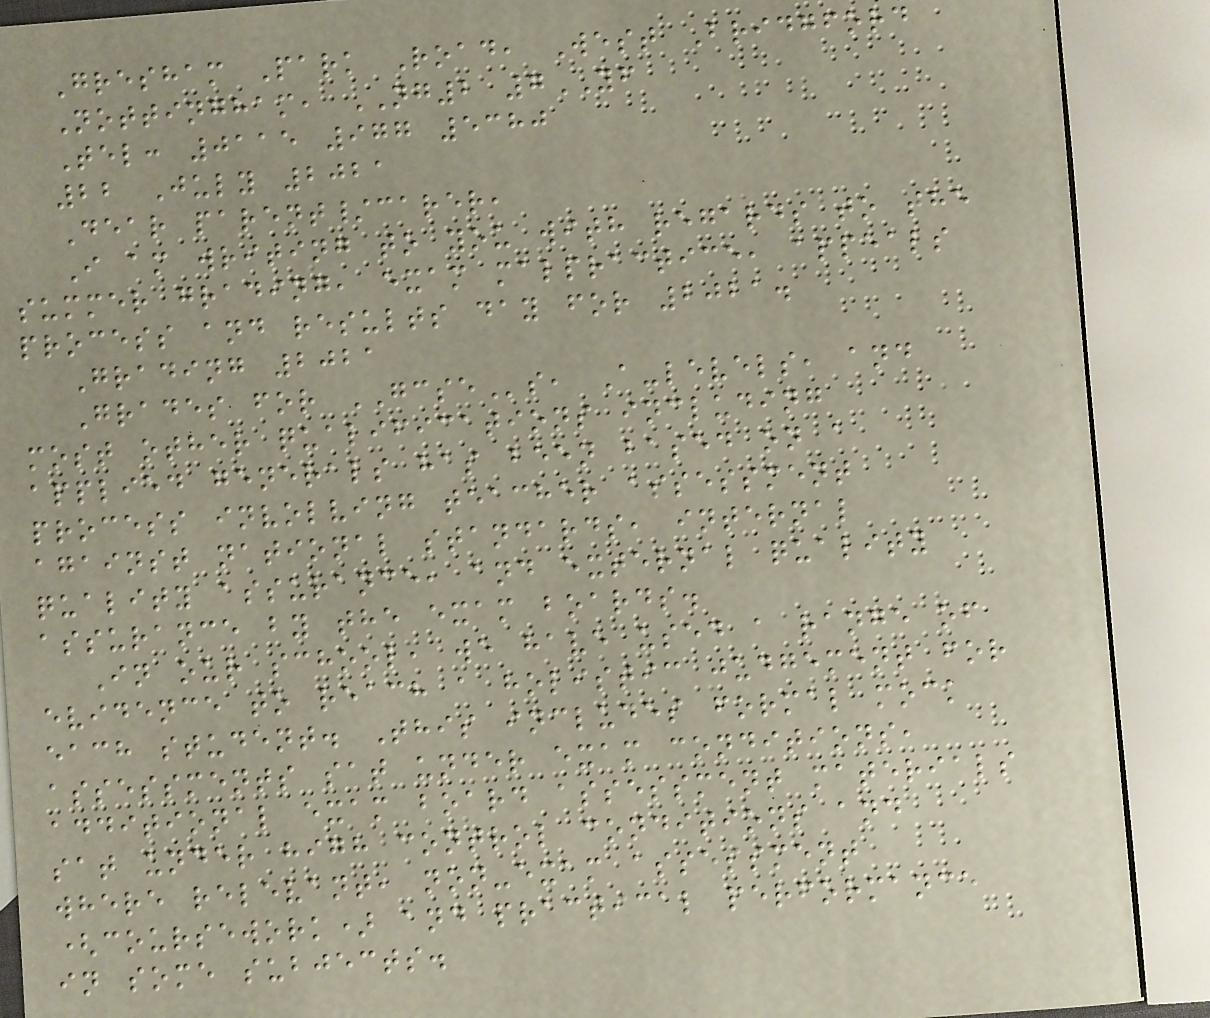Gresham Park Road, West Bridgford
Nottingham, NG2 7YF
Tel: 0115 977 5380
22 July 2021
Dear parent/carer,
I am writing to you with regards to the
summer grading, exam malpractice, appeals
process and results day for 2021.
Grading 2021
Grades for GCSEs, A-levels, and
most other qualifications including
applied generals has been based on a
process involving teacher assessment
against national standards, internal
quality assurance, and external quality
assurance by the exam boards.
In our school, we have used a range of
evidence to reach a holistic judgement for
each student. This includes formal mock
assessments sat under exam conditions,
additional exam board assessment materials
sat under high control conditions and
where relevant, non-exam assessment
(coursework) and practical performance
in some subjects.
